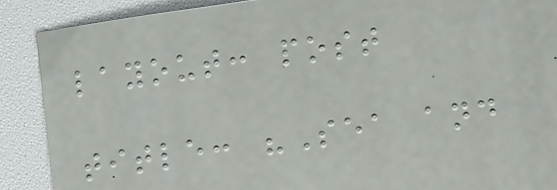layout: post
title: "Sea and
